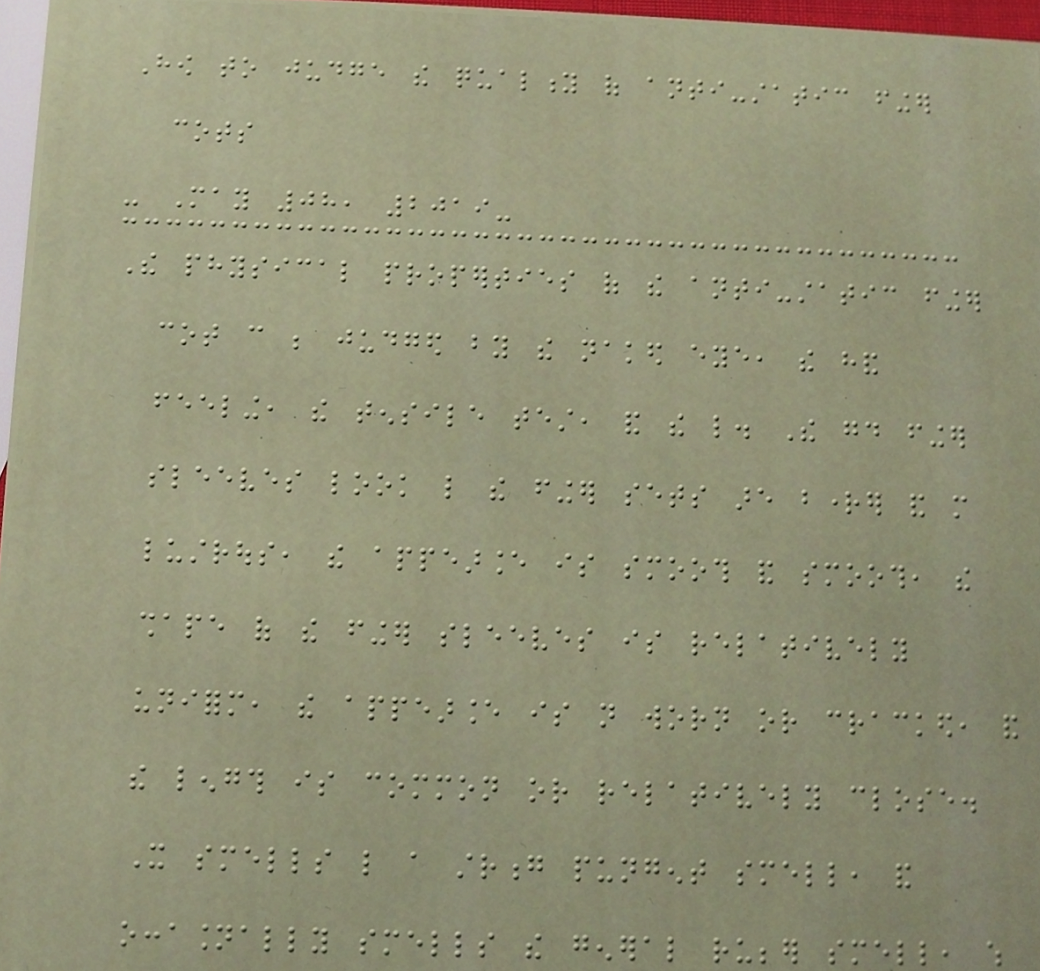How to judge the quality of anti-static finger
cots
- May 08, 2019-
The physical properties of the anti-static finger
cot can be judged by the naked eye, the hand
feeling, the tensile test, and the like. The good finger
sleeves look like the finger sets are brighter and more
lustrous, the appearance is smooth and smooth, the
shape of the finger sleeves is relatively
uniform, the appearance is not worn or cracked, and
the length is common or relatively close.
It smells like a strong pungent smell, and
occasionally smells the general rubber smell, which
